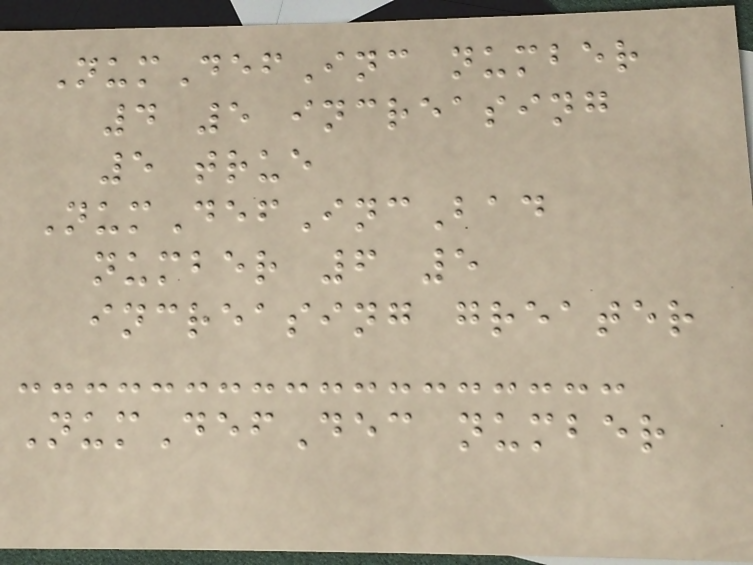NumDefInc number
4 5 increasing
5 true
NumDefIncBad
number 6 5
increasing greater
NumDefDec number
